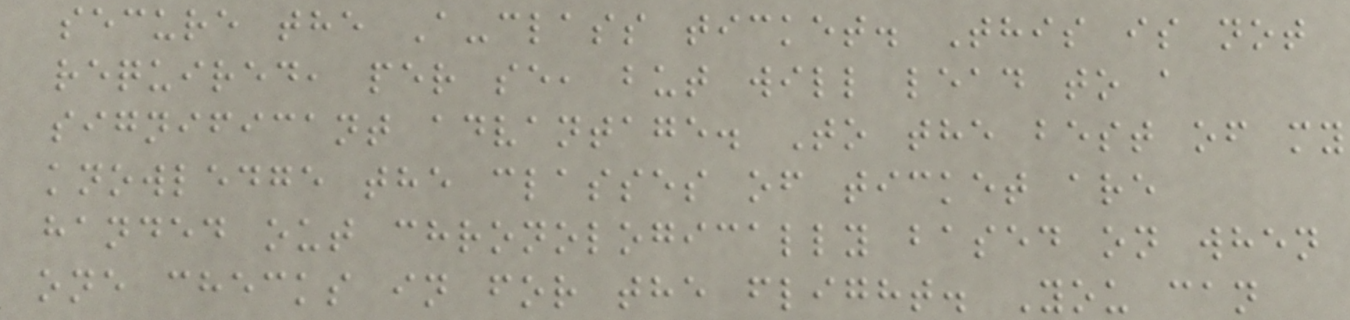secure the A-class ticket. This is not
required, per se, but will lead to a
significant advantage. To the best of my
knowledge the classes of ticket are
handed out chronologically based on when
one checks in for the flight. You can
